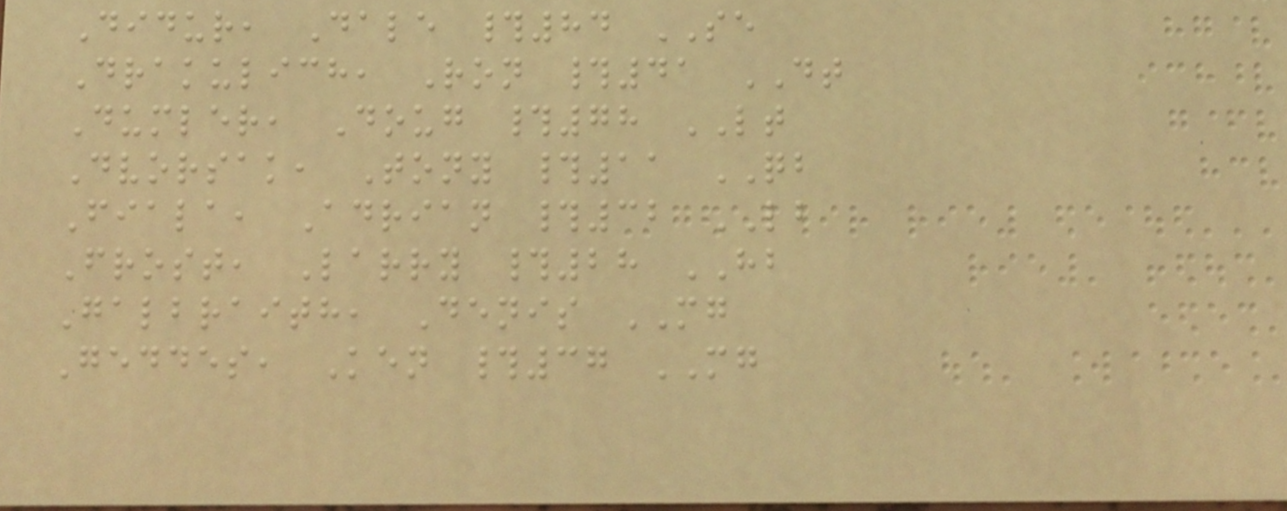Didur, Dale #84 SE
Drakulich, Ron #41 DT
Dumler, Doug #78 LT
Dvorsak, Tony #11 QB
Fiala, Adrian #32 LB
Frost, Larry #28 HB
Galbraith, Denis MG
Geddes, Ken #37 MG
